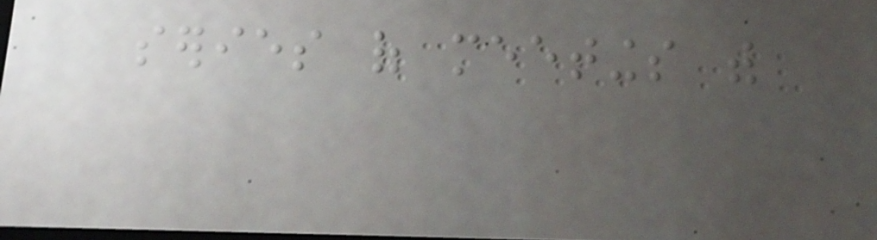series of meetings with
